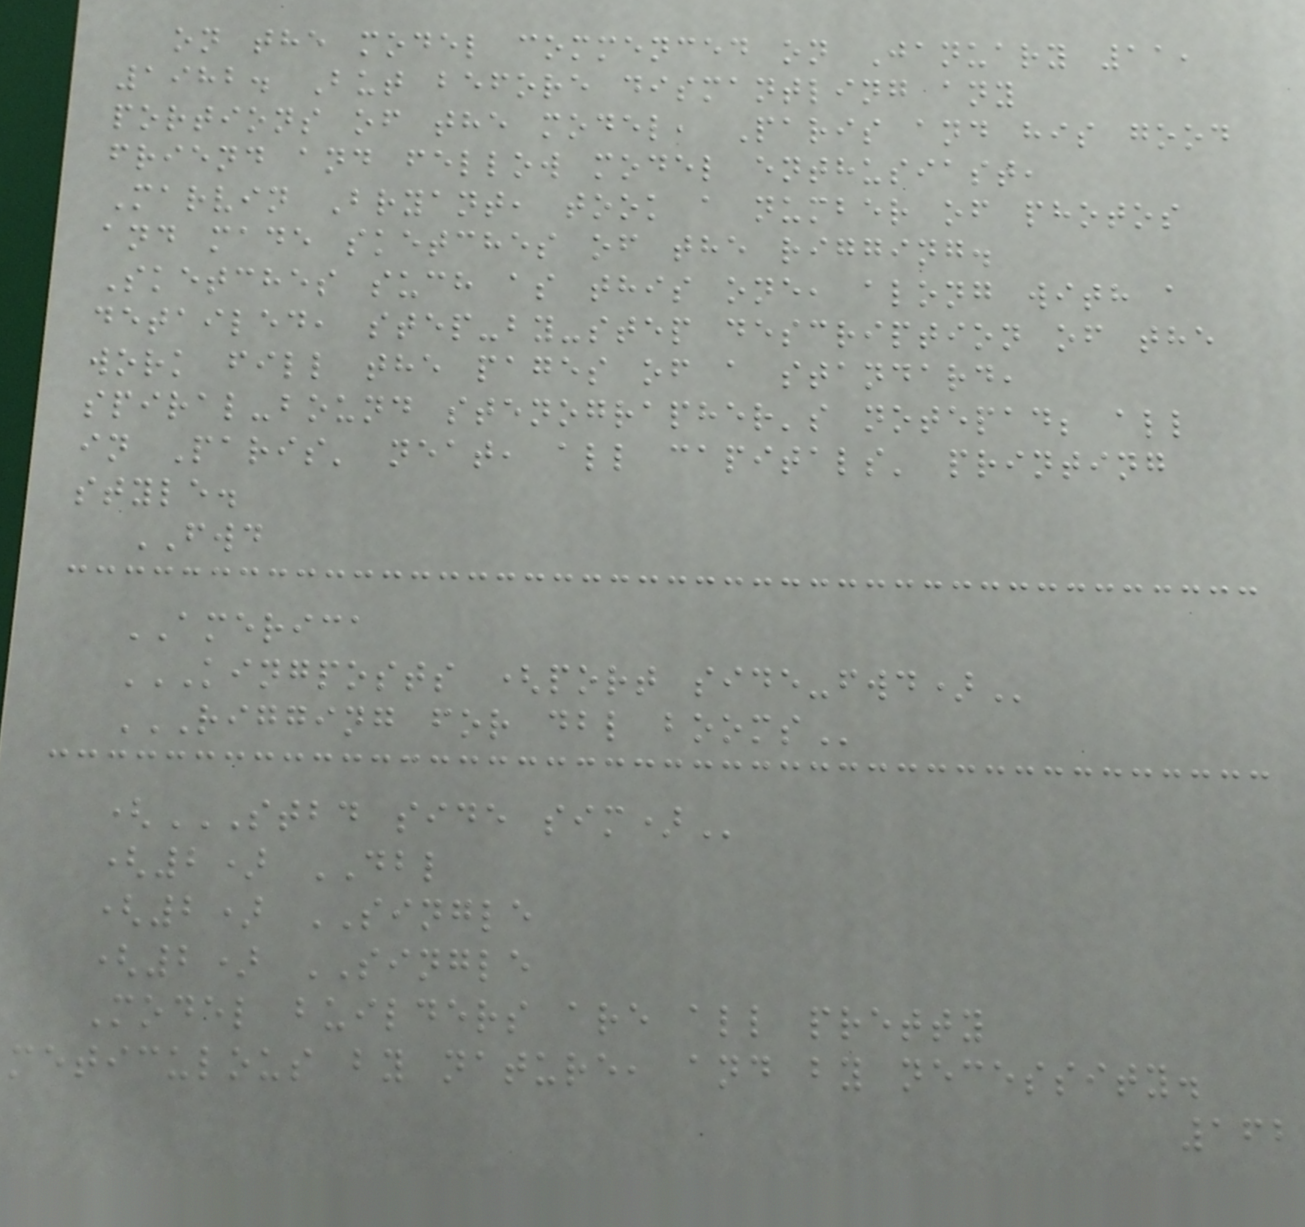on the model commenced on January 11,
1982. But before dismantling any
portions of the model, Paris and his good
friend and fellow model enthusiast,
Marvin Bryant, took a number of photos
and made sketches of the rigging.
Sketches such as this one, along with a
detailed, step-by-step description of the
work fill the pages of a standard,
spiral-bound stenographer's notepad; all
in Paris' neat, all capitals' printing
style.
FWD
AMERICA
KINGPOSTS (PORT SIDE-FWD)
RIGGING FOR DBL BOOMS
(STBD SIDE SIM)
(2) DBL
(2) SINGLE
(2) SINGLE
Model builders are all pretty
meticulous by nature, and by necessity.
162
